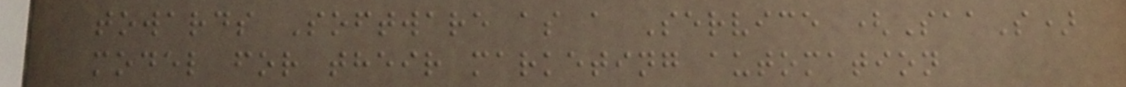towards Software as a Service (SaaS)
model for their marketing automation
